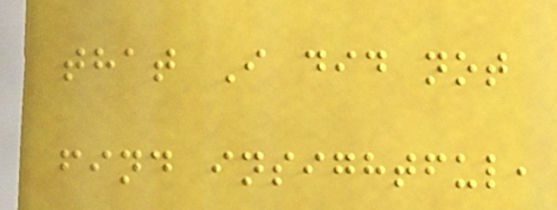that I did not
find insightful,
